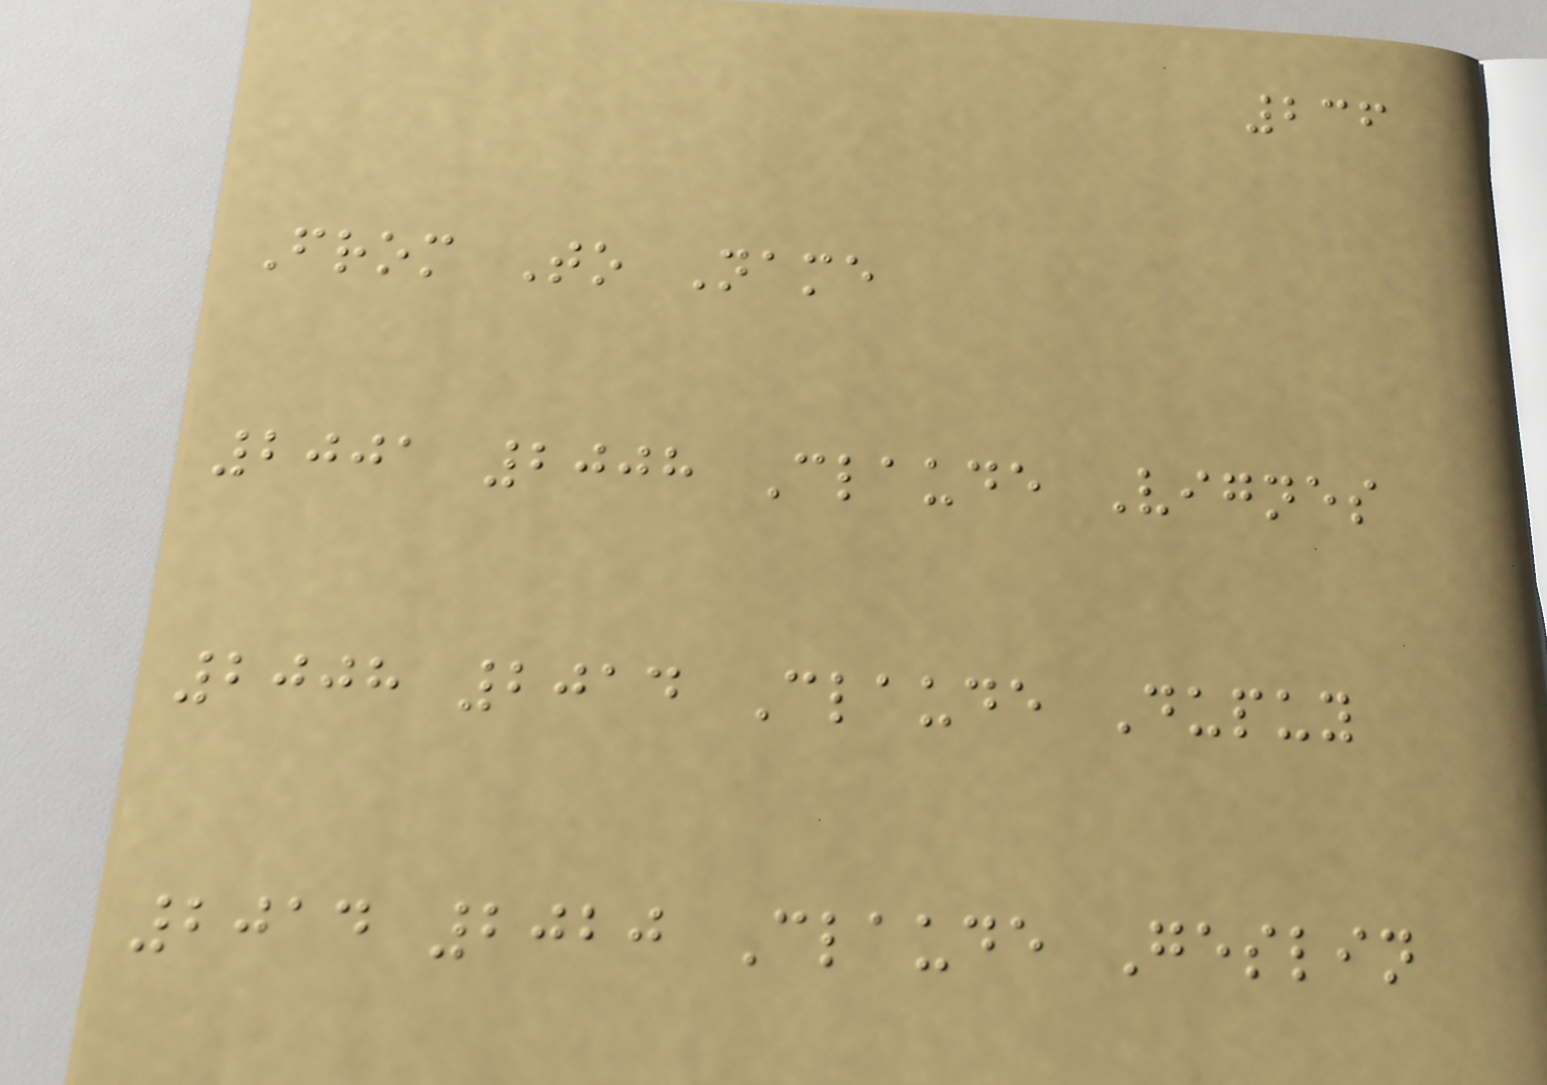236
From To Name
2001 2008 Claude Vignes
2008 2014 Claude Dupuy
2014 2020 Claude Geslin
